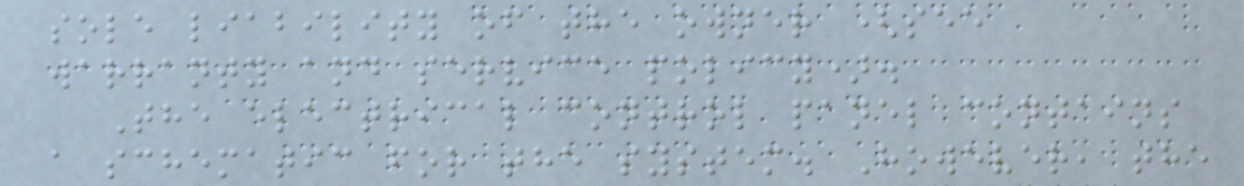sole liability of the owner (see
warranty and service policy).
The electrical control panel contains
a schematic for the system. However, the
